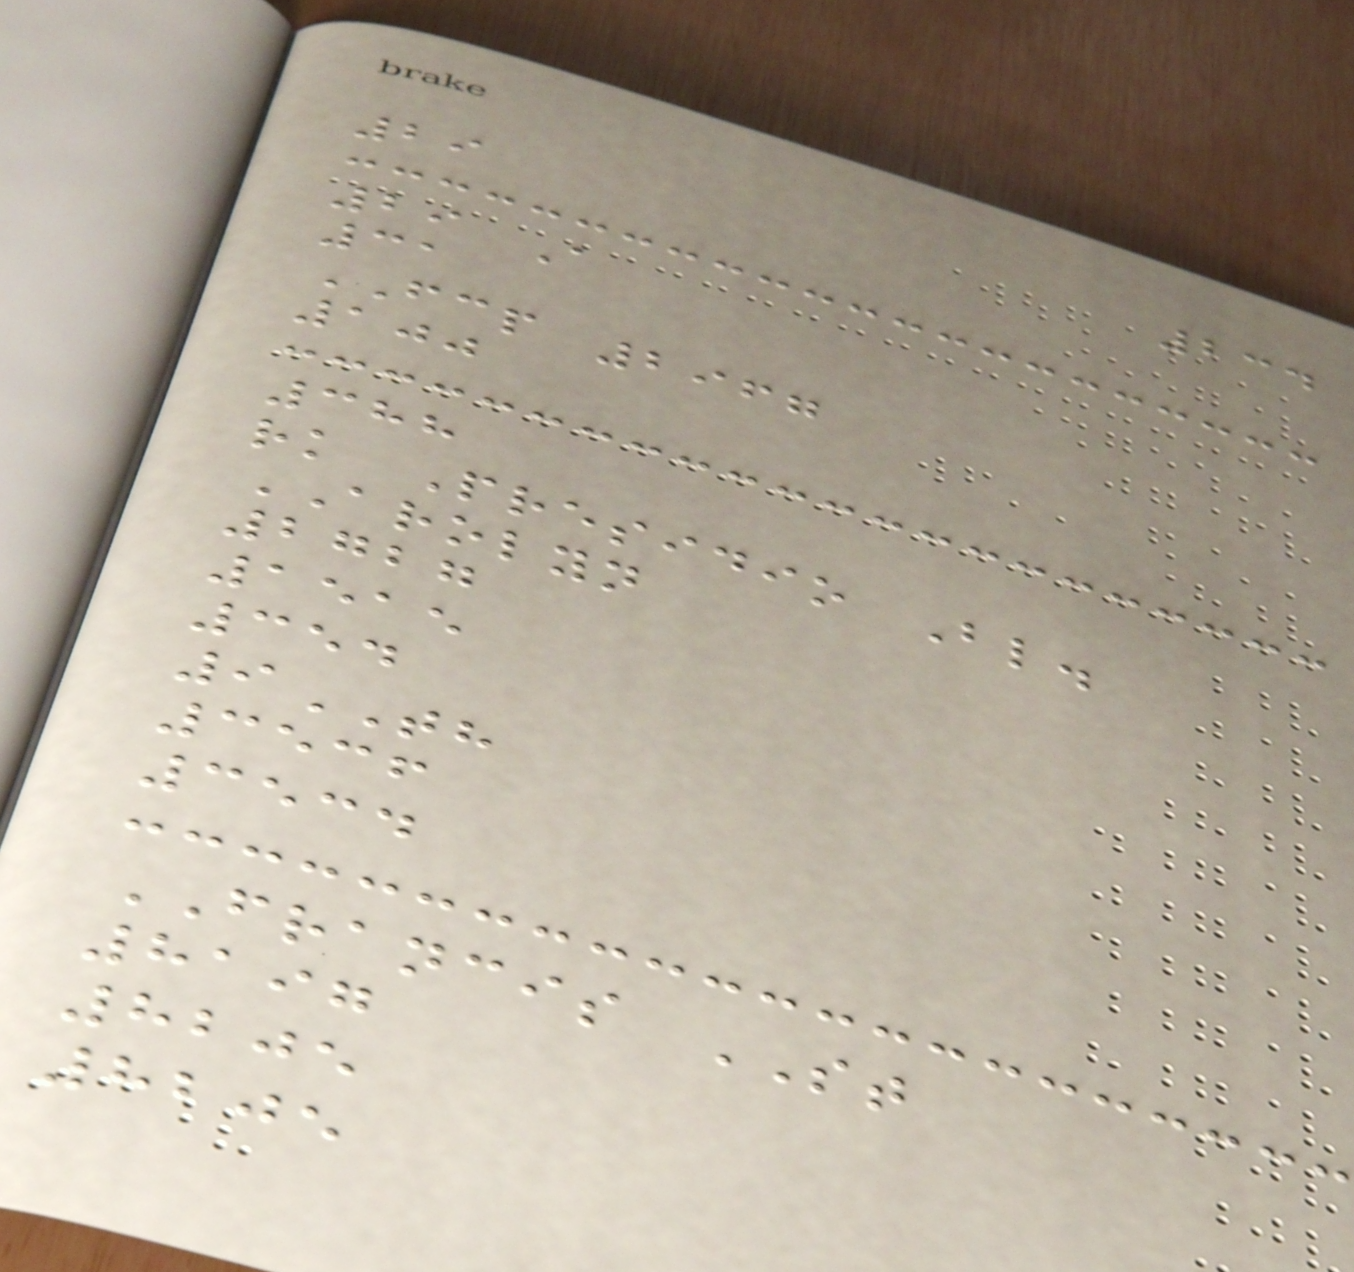234
29
29 A
31
FCP 2967
100
388
rk Presidio Bl.
AROLYN
2727
1515
354
9TH
3536
3534
FRANCIS ST
8197
8205
8205
